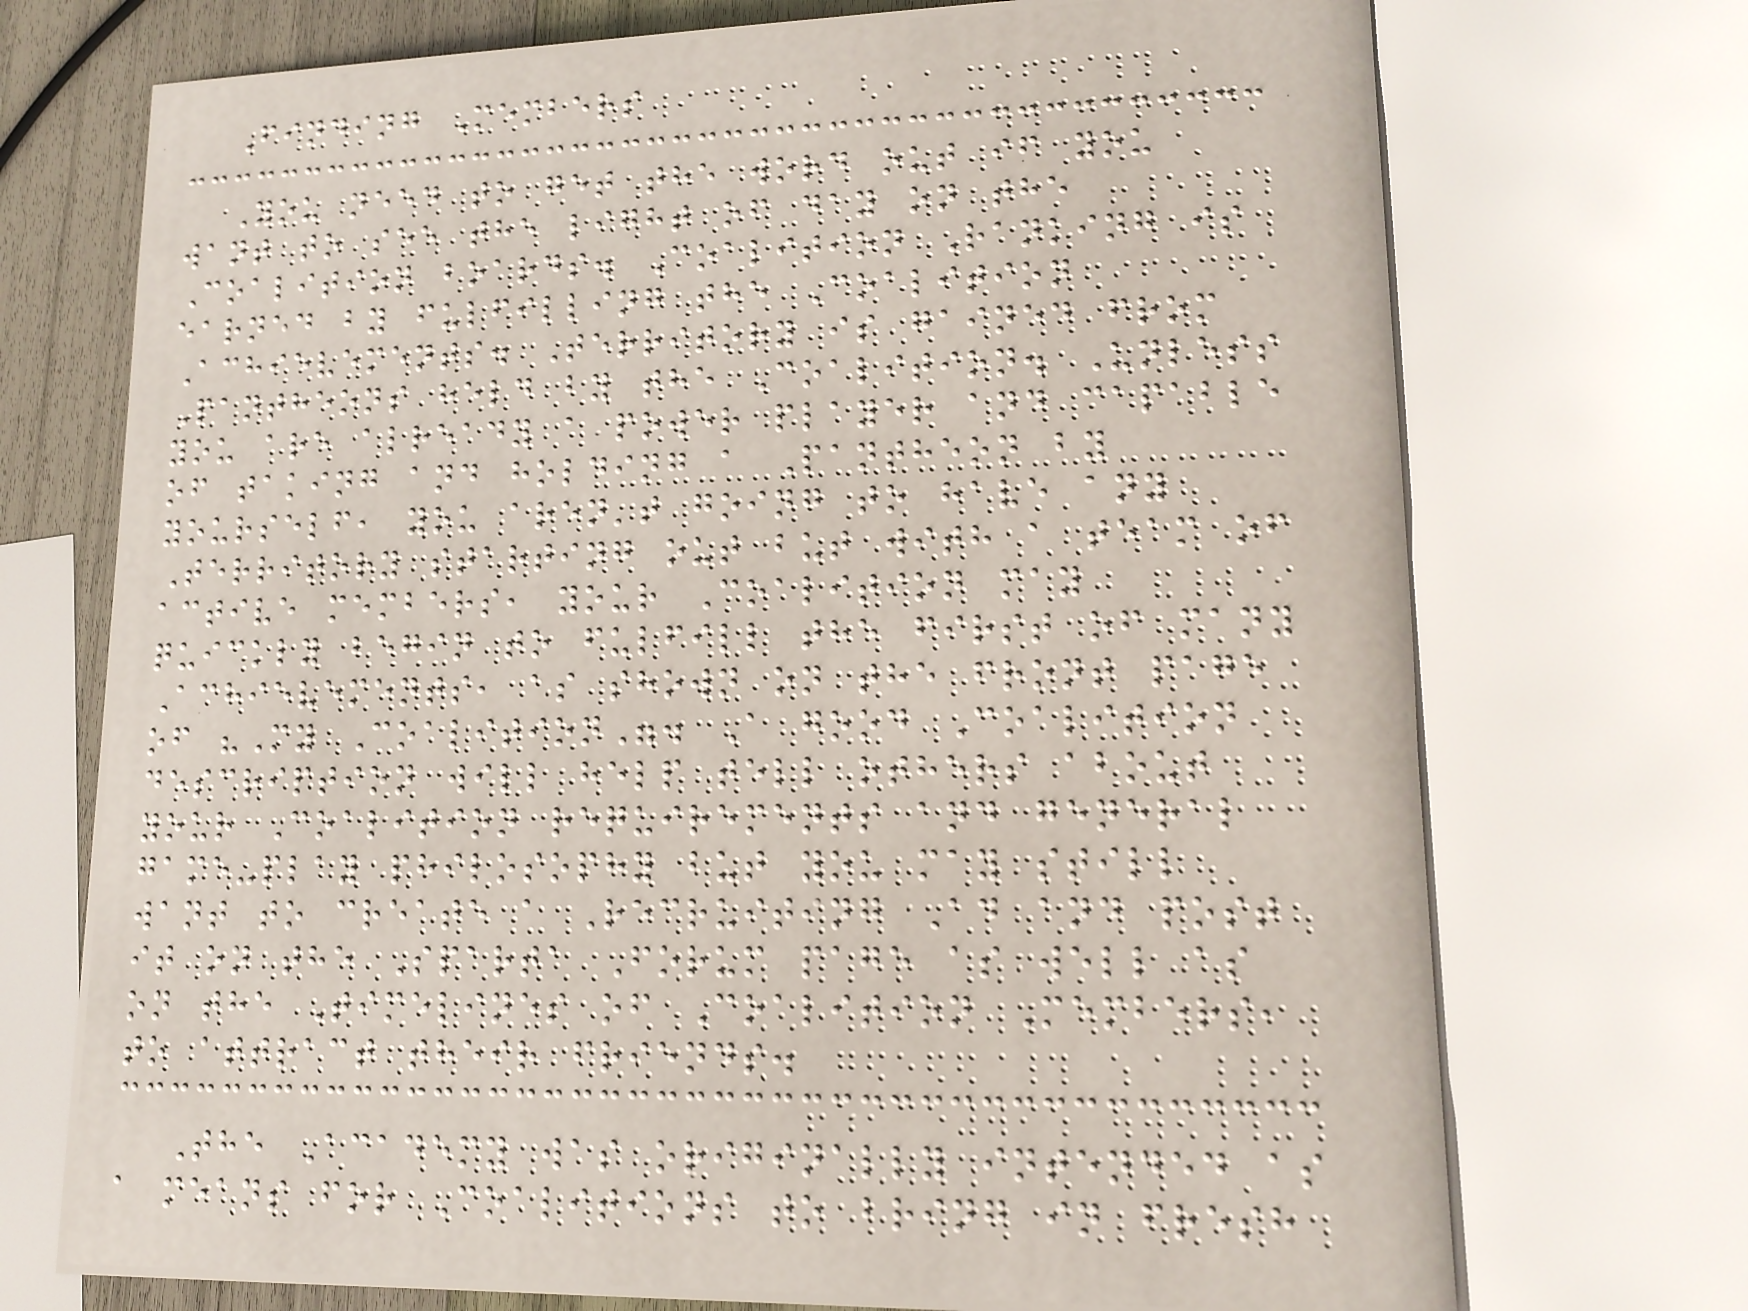Finding Members
You need to get the word out if you
want to see the light of day on the
Coalition boards. Coalition Ranking is
earned by fulfilling the Coalition
Achievements. Territory is gained from
Pantheons held by the Coalition. Unless
you are already a power player and capable
of taking and holding a Pantheon by
yourself, you aren't going to have any
Territory starting out but with a team of
active members, your Coalition may
quickly begin to fulfill the first of many
Achievements, as shown on the front page
of "My Coalition". A good Coalition
description will help tell others about
your Coalition requirements and general
game-play philosophy but you may still
want to create a Recruiting Ad and post
it on the Sparta Forum page as well as
on the Timelines of Coalition Members,
to attract their friends.
The Academy was originally intended as
a means for Coalitions to bring in fresh
